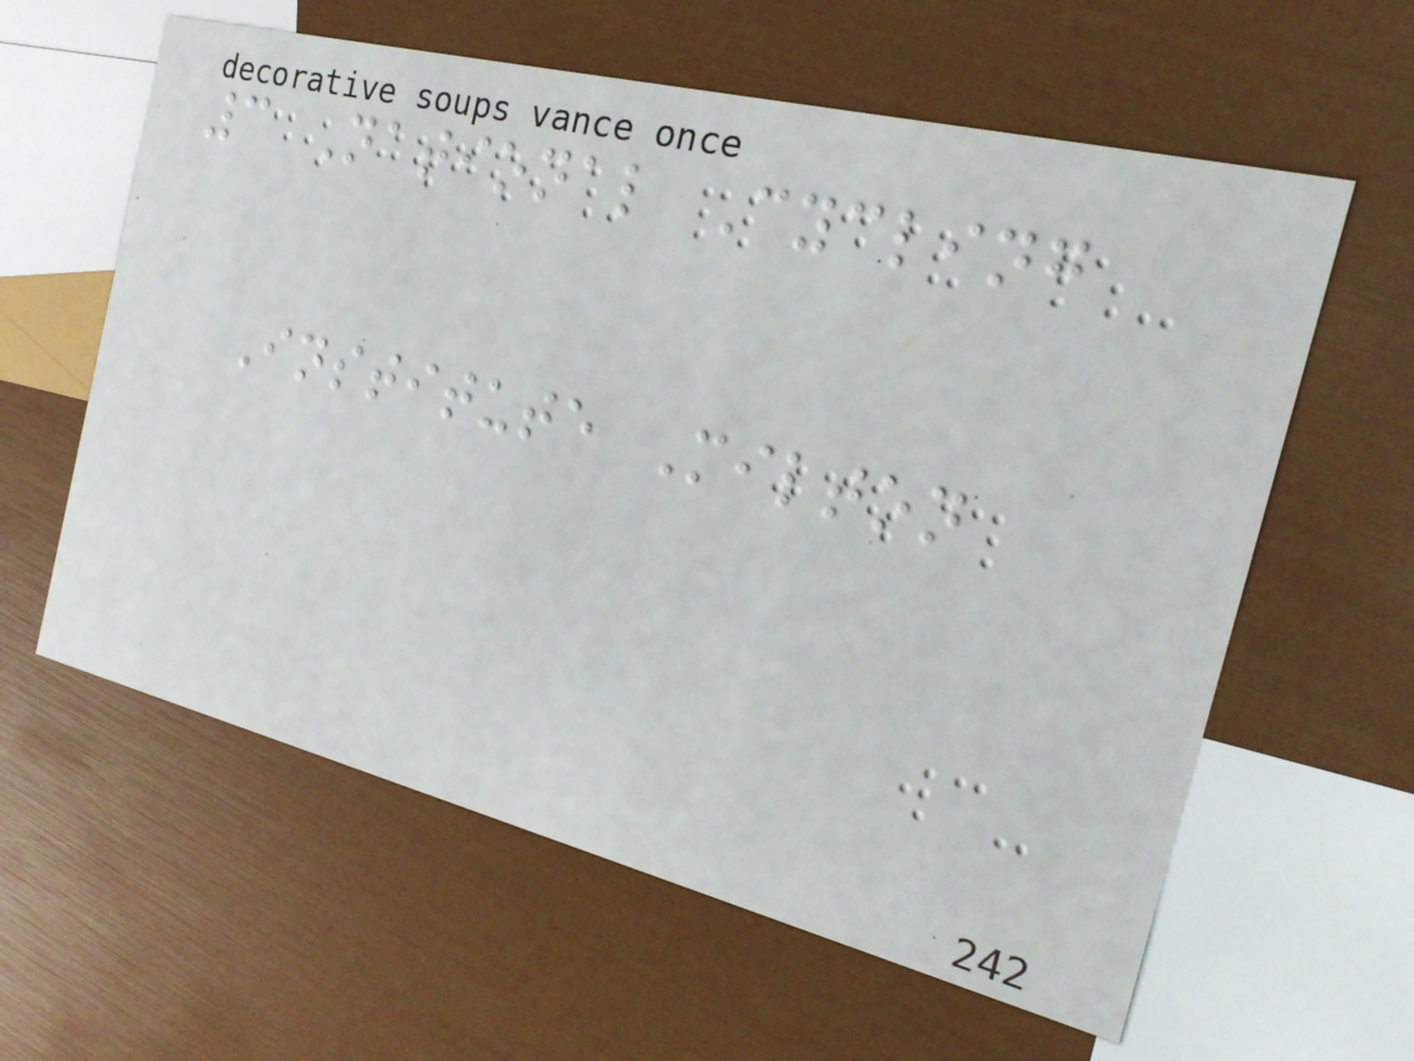3 National Cycling
Institute Milton
